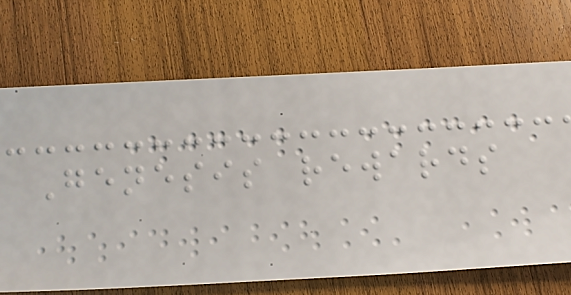Genesis rewards
